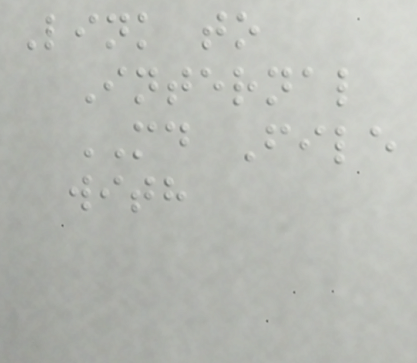Link to
Internal
MD File
with
